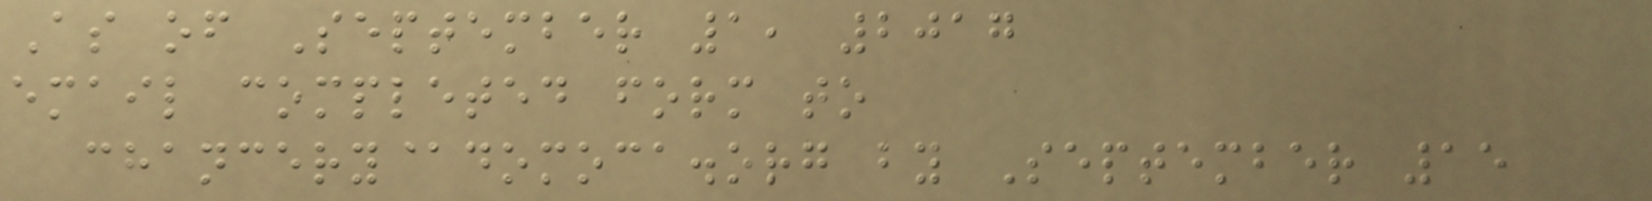As of September 1, 2017
email completed form to
chancery@domoca.org by September 15
